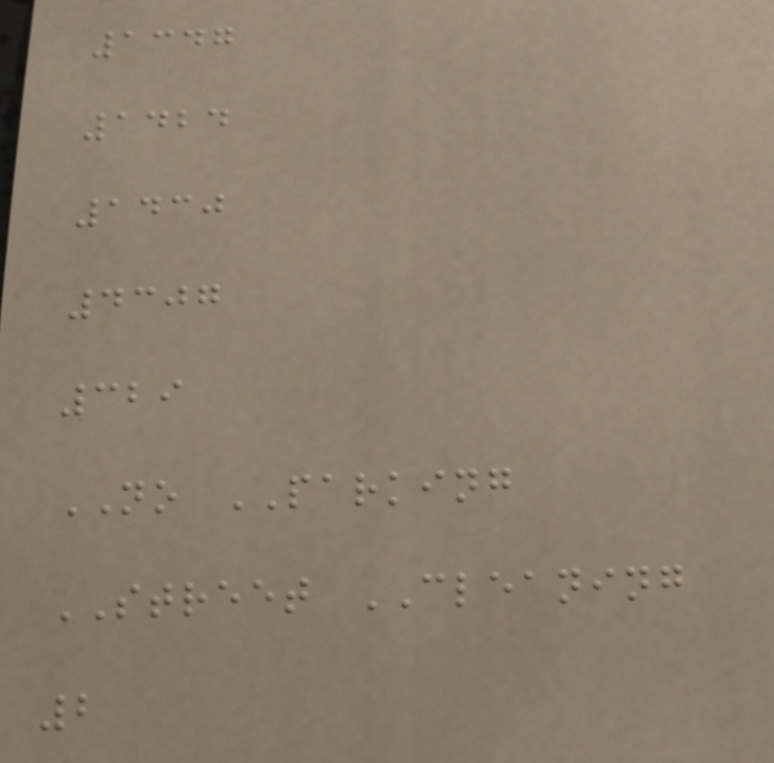1347
1424
1430
4307
329
NO PARKING
STREET CLEANING
2
